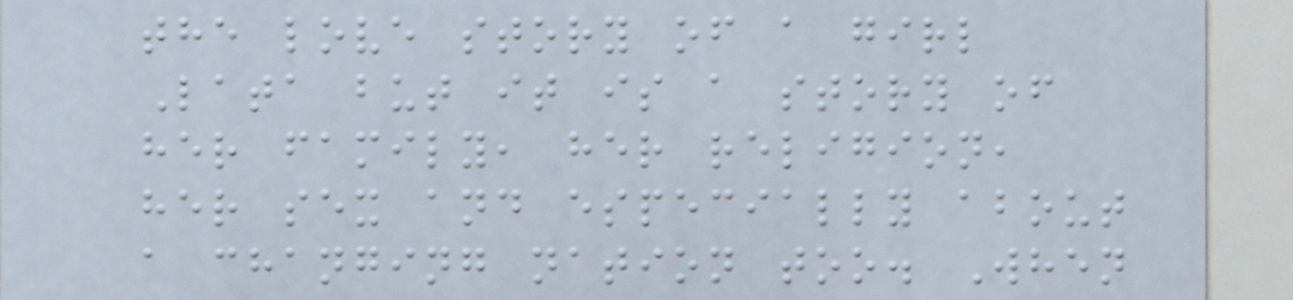the love story of a girl
Lata but it is a story of
her family, her religion,
her sex and especially about
a changing nation too. When
